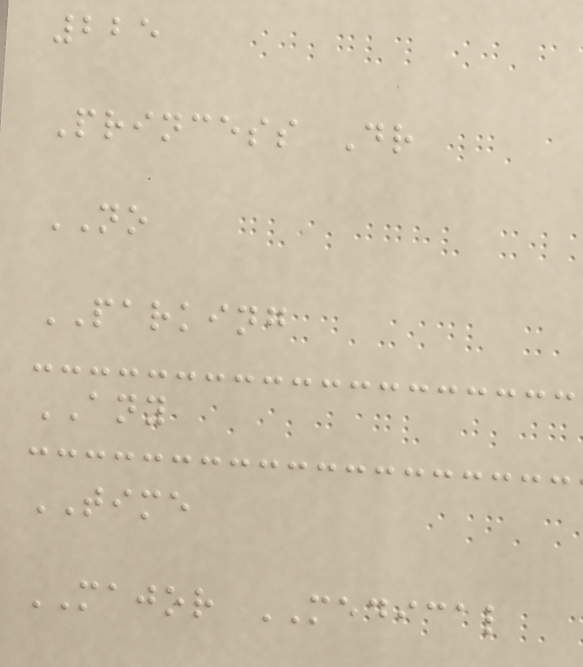225
Princess Dr
NO
PARKING
ANY
TIME
MAJOR MEDICAL
